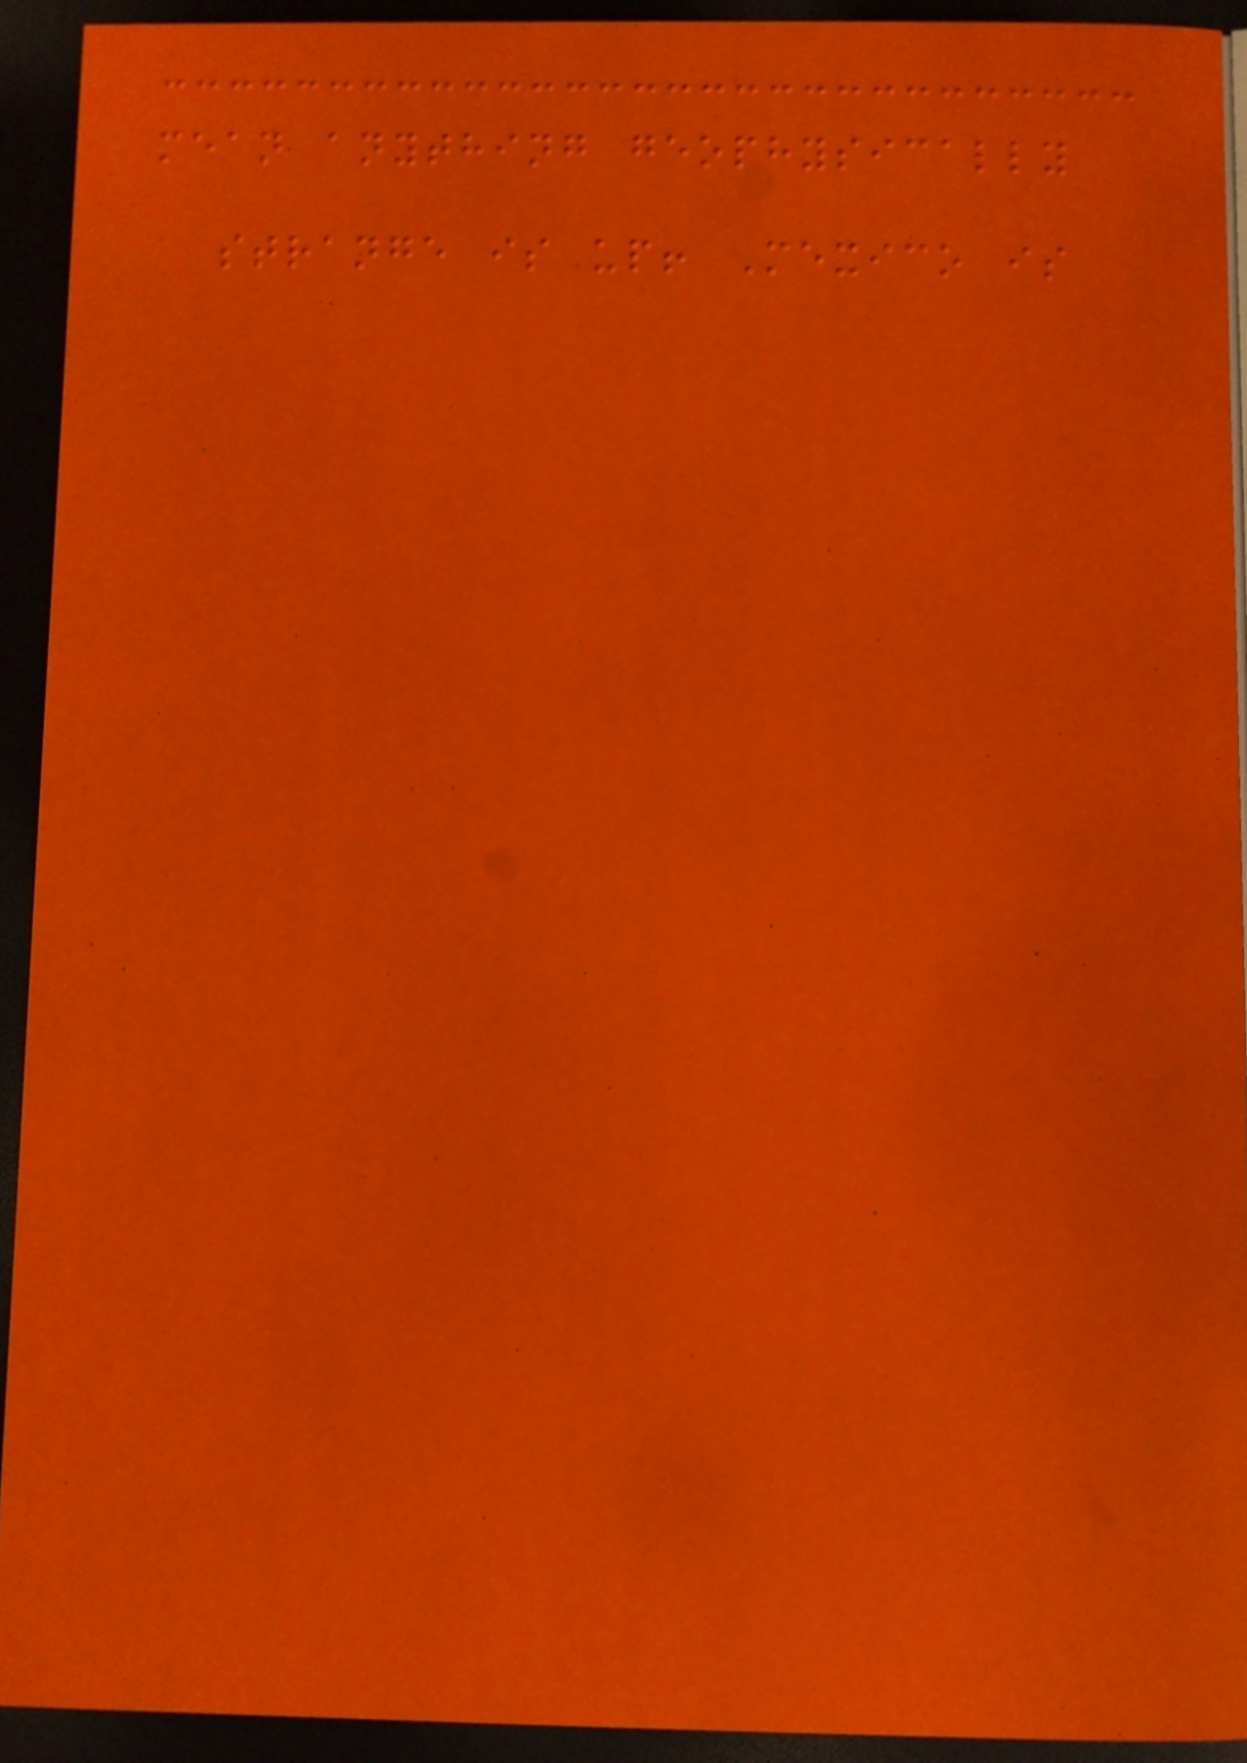mean anything geophysically
strange is up! Mexico is
